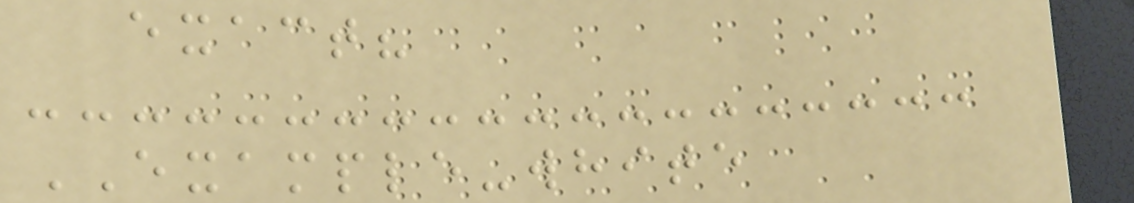exact?
EXAMPLE-white
